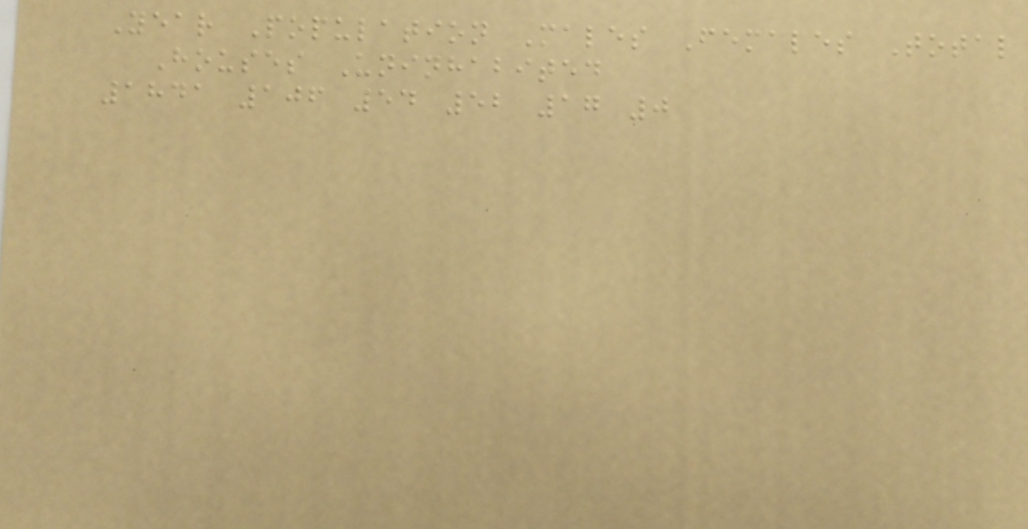Year Population Males Females Total
Houses Uninhabited
1841 106 54 52 17 0
